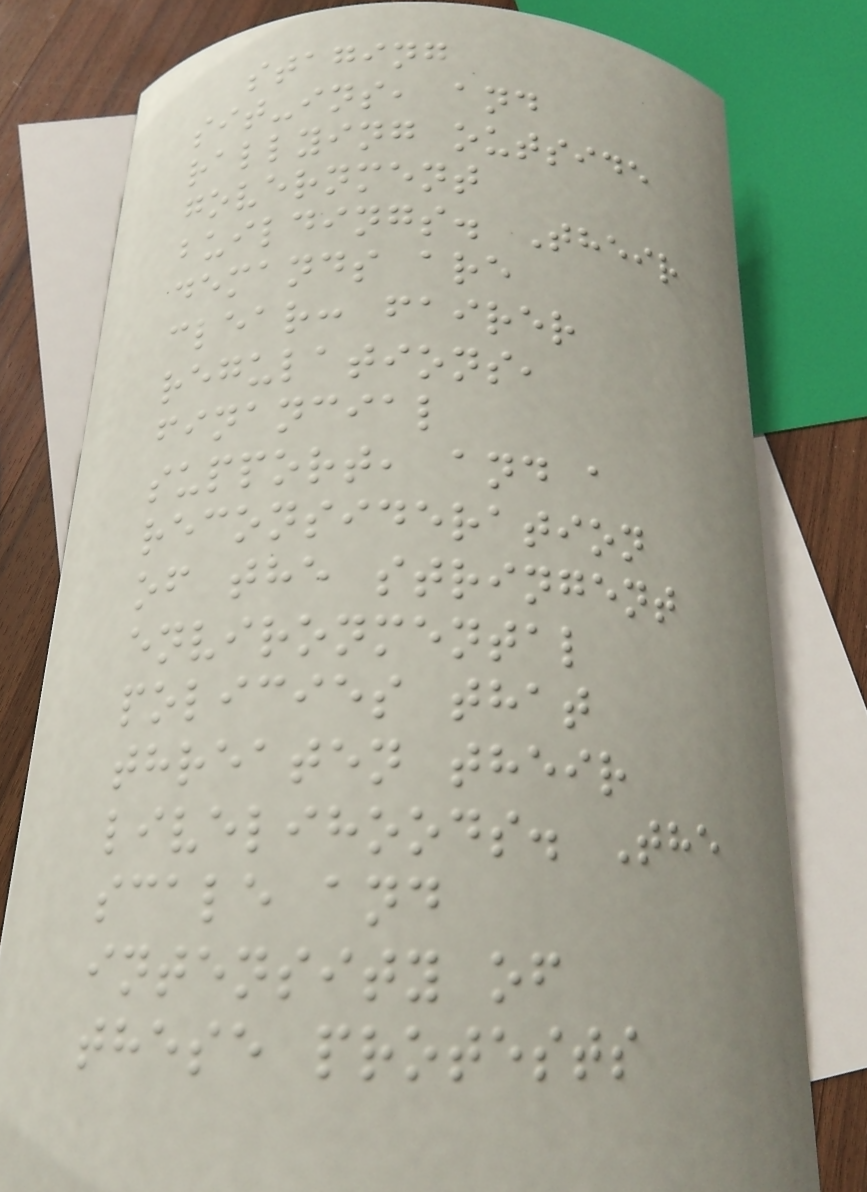staging
sit-ins, and
rallying outside
government
buildings. Their
demands are
clear: fairer
regulations,
financial
support, and a
reconsideration
of the stringent
environmental
policies that
threaten their
livelihoods. The
scale and
intensity of
these protests
